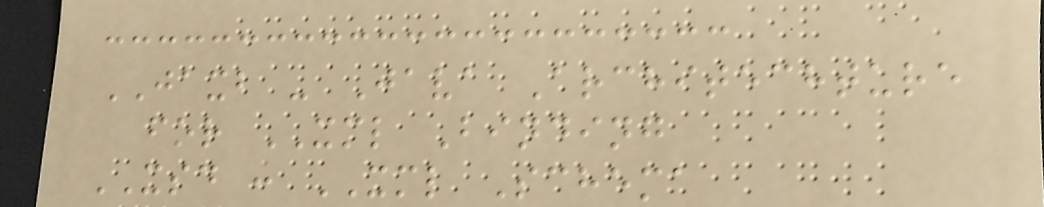JAXB - Java Architechture
for XML Binding
XSD : XML Schema
